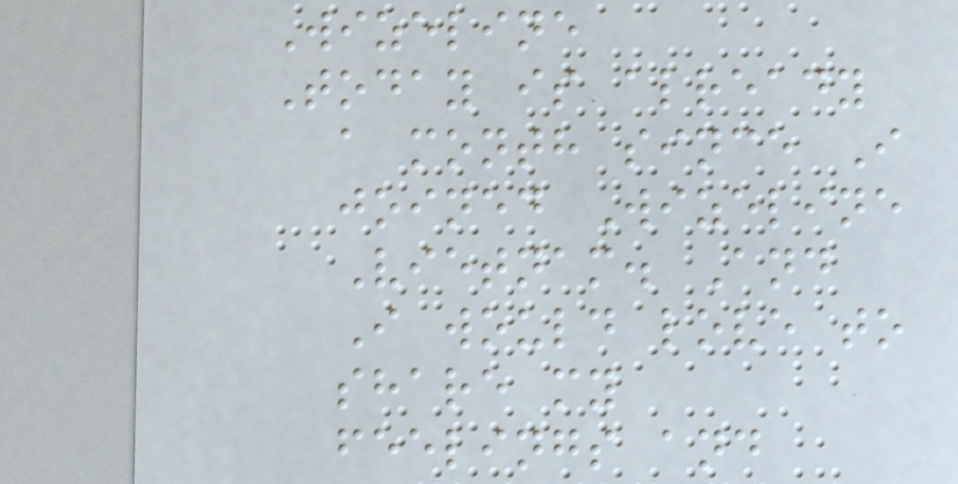Wizeline
Today is already
a month since I
joined Wizeline
Vietnam. And
I would love to
share my
feelings and
